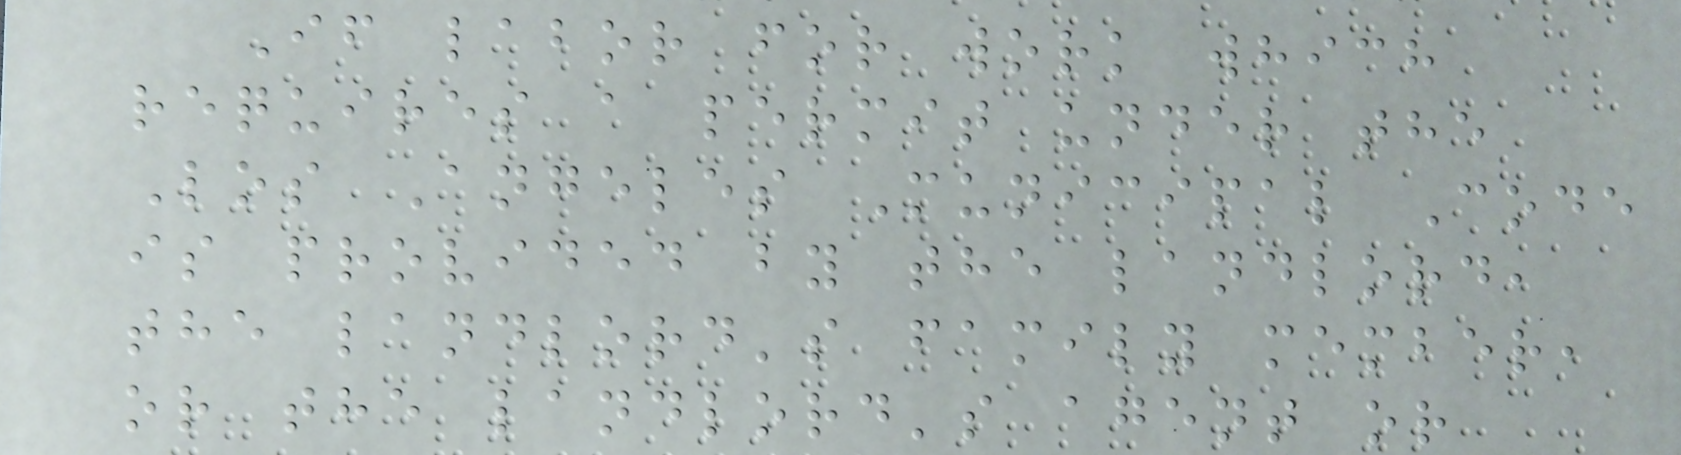If labor for work which
requires a permit under the
Los Angeles Municipal Code
is provided by the landlord,
the landlord's family member,
or the landlord's agent or
